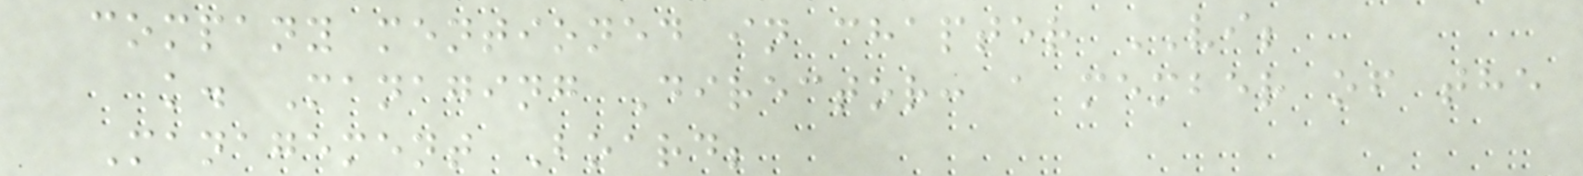company mentioned in chapter VI;
k. Managing Director: a member of the
Management Board;
